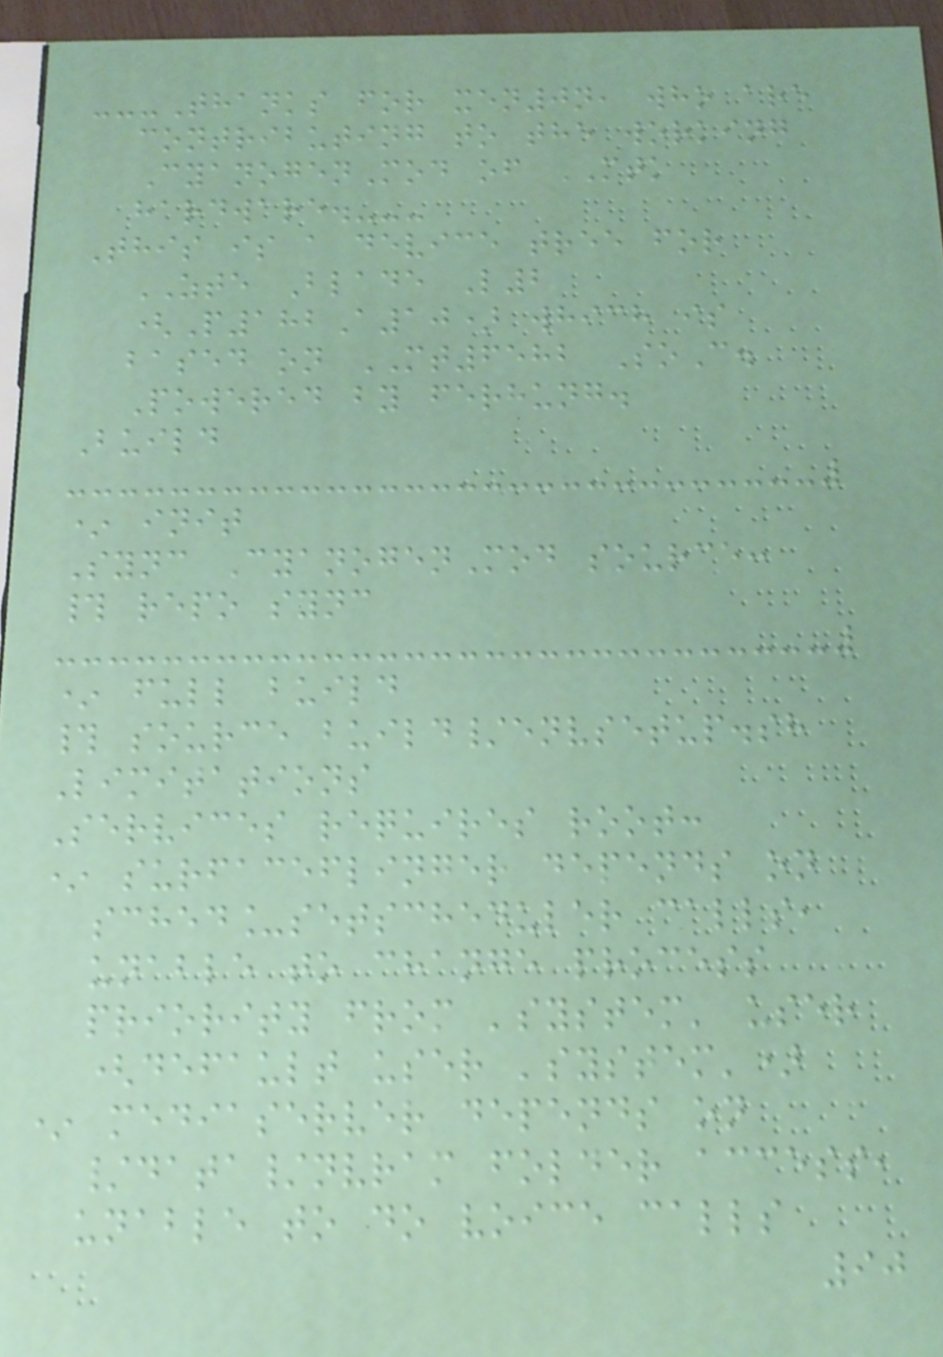---Thanks for xen0n, who are
contributing to the working
CyanogenMod of MTK
hardware.---
This is a device tree for
ZTE Blade L2
(P182A10) which is
based on MT6582 SoC.
Powered by ferhung.
Build
* init
Sync CyanogenMod source:
# repo sync
* full build
# source build/envsetup.sh
Limitations
Services requires root:
* surfaceflinger depends on
sched_setscheduler calls,
unable to change process
priority from 'system' user
(default user 'system')
* mediaserver depends on
/data/nvram folder access,
unable to do voice calls
90
